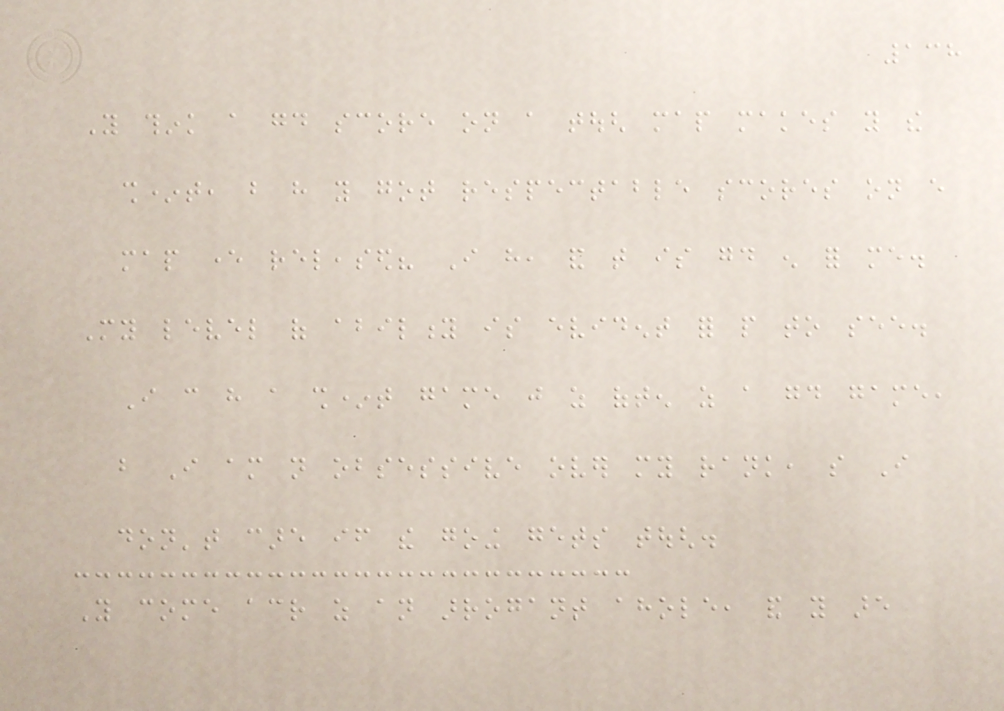138
You think a good score on a tough map makes you the
sh*t, but have you got respectable scores on every
map ever released? I have, and that is good enough for me.
My level of ability is evident for people to see.
I can have a sh*t game just as often as a good game,
but I am not obsessive over my rank, so I
don't care if the going gets tough.
You come across as an arrogant ahole, and you are
